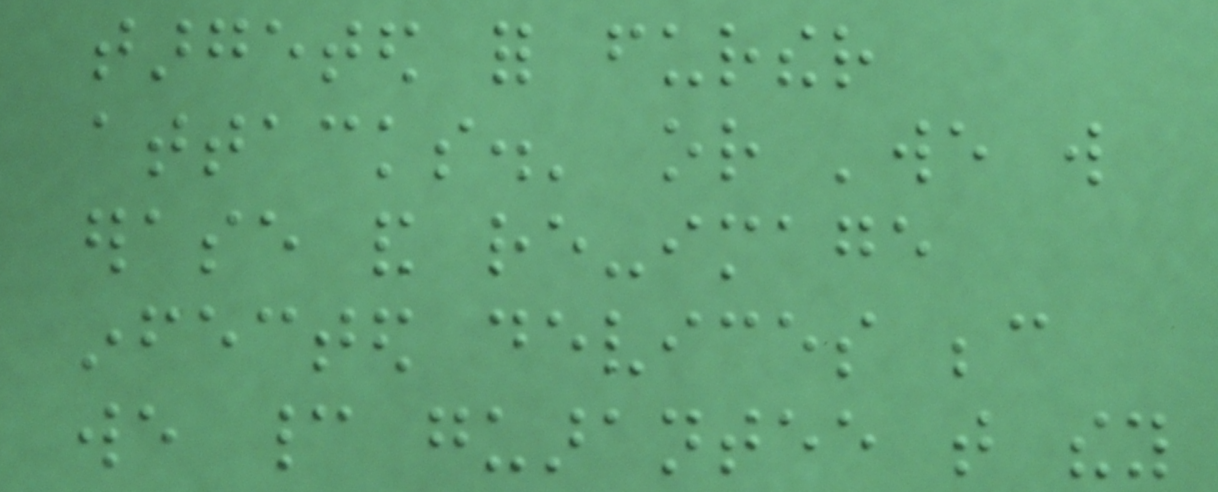targeted for further
attacks.' or 'we will
erase and re-image
infected devices because
we cannot guarantee that they
